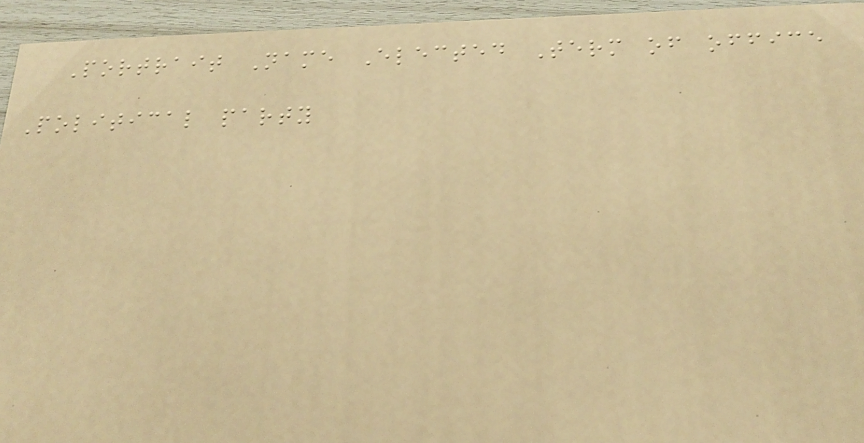Portrait Name Elected Term of office
Political party
